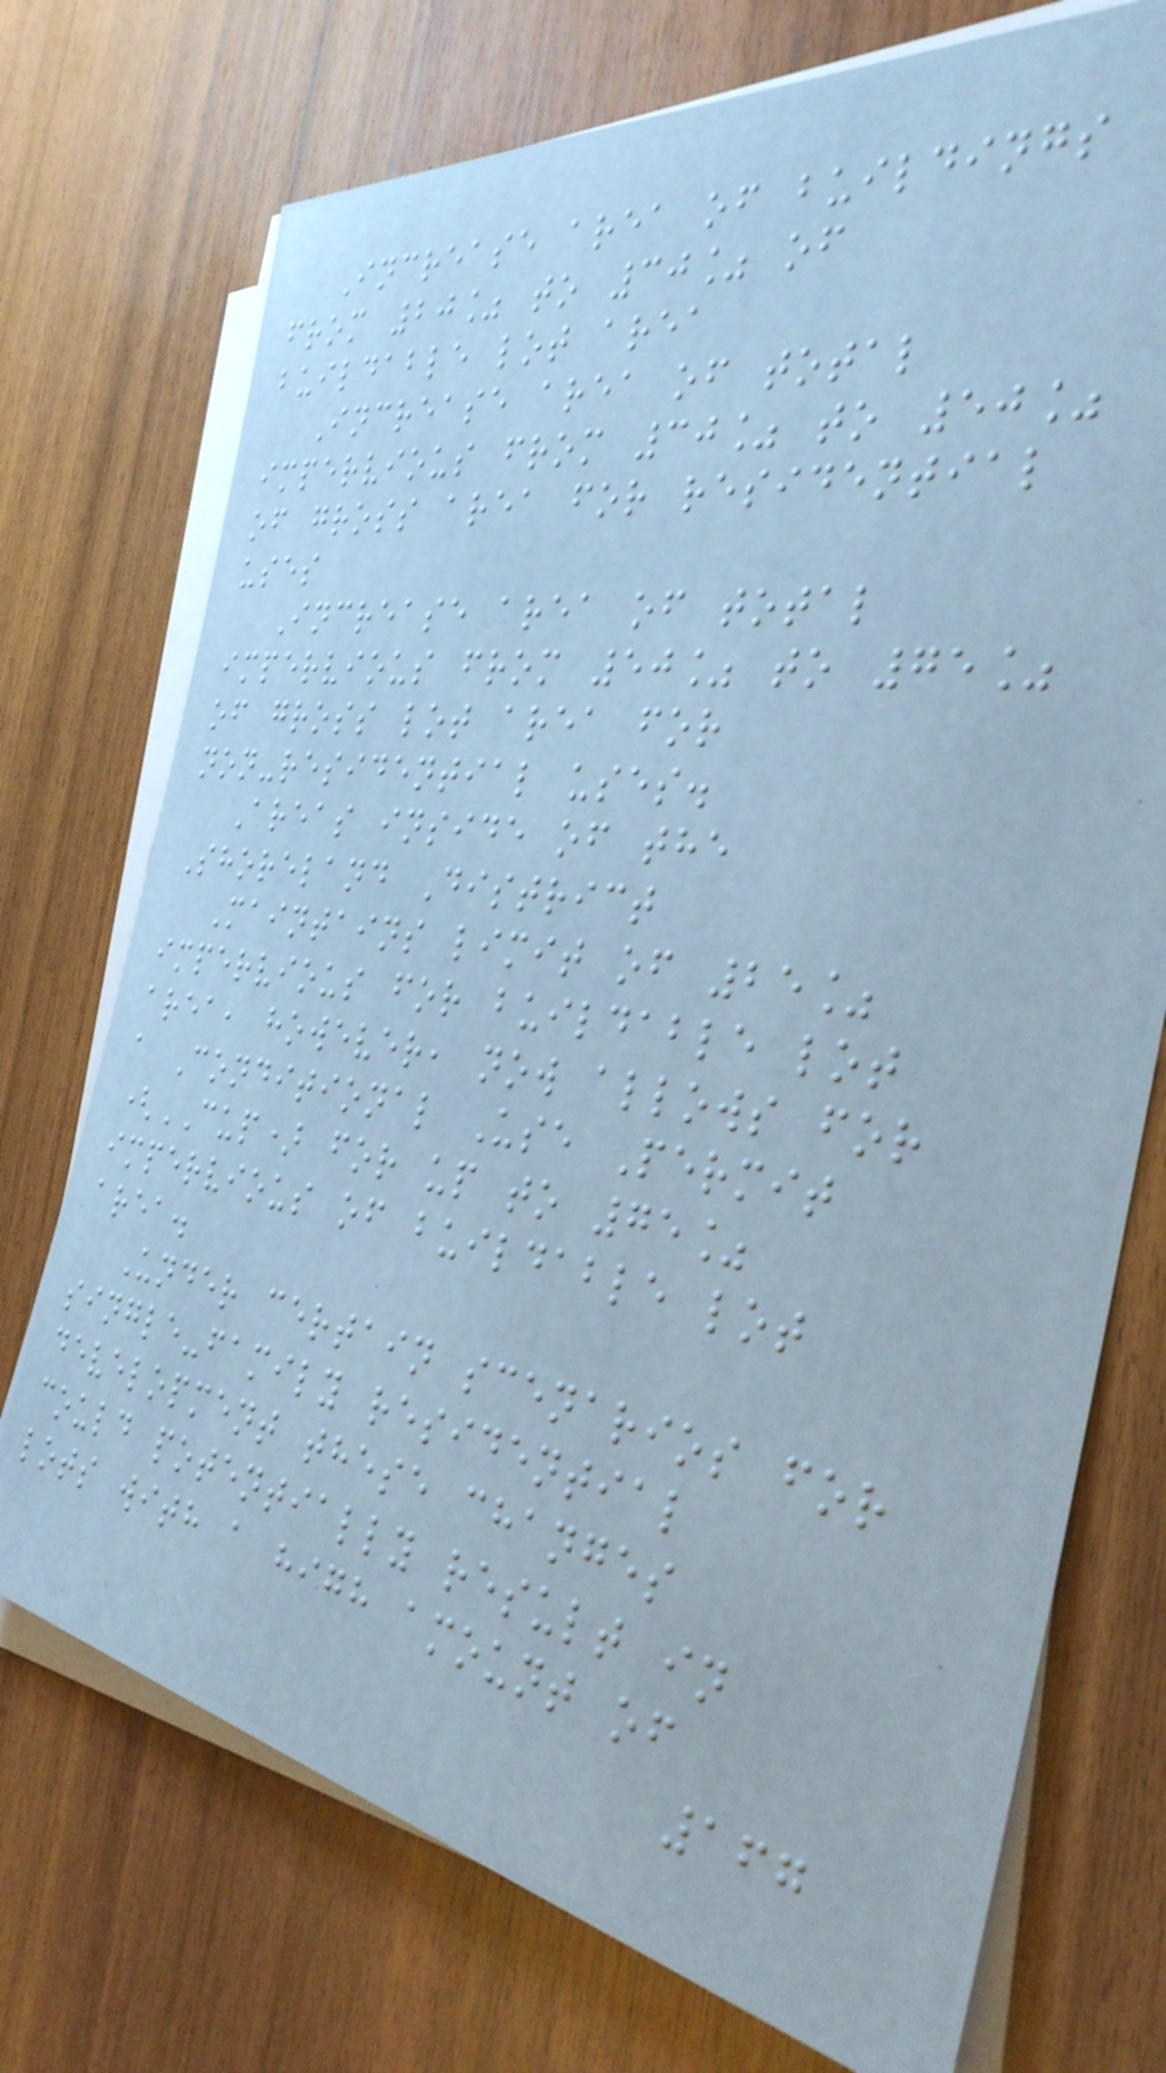Increase area of buildings
from 20% to 30% of
buildable lot area
Increase area of total
impervious from 30% to 50%
of gross area for residential
uses
Increase area of total
impervious from 50% to 75%
of gross lot area for
non-residential uses.
Areas inside of the
Shoreland District
Maintains limit of 25%
impervious for buildable lot
area, however, now allows for
a Conditional Use Permit
(CUP) for up to 75%
impervious of buildable lot
area.
Under certain scenarios for
single-family residential
development these changes
could potentially result in
lots with a high amount of
167
